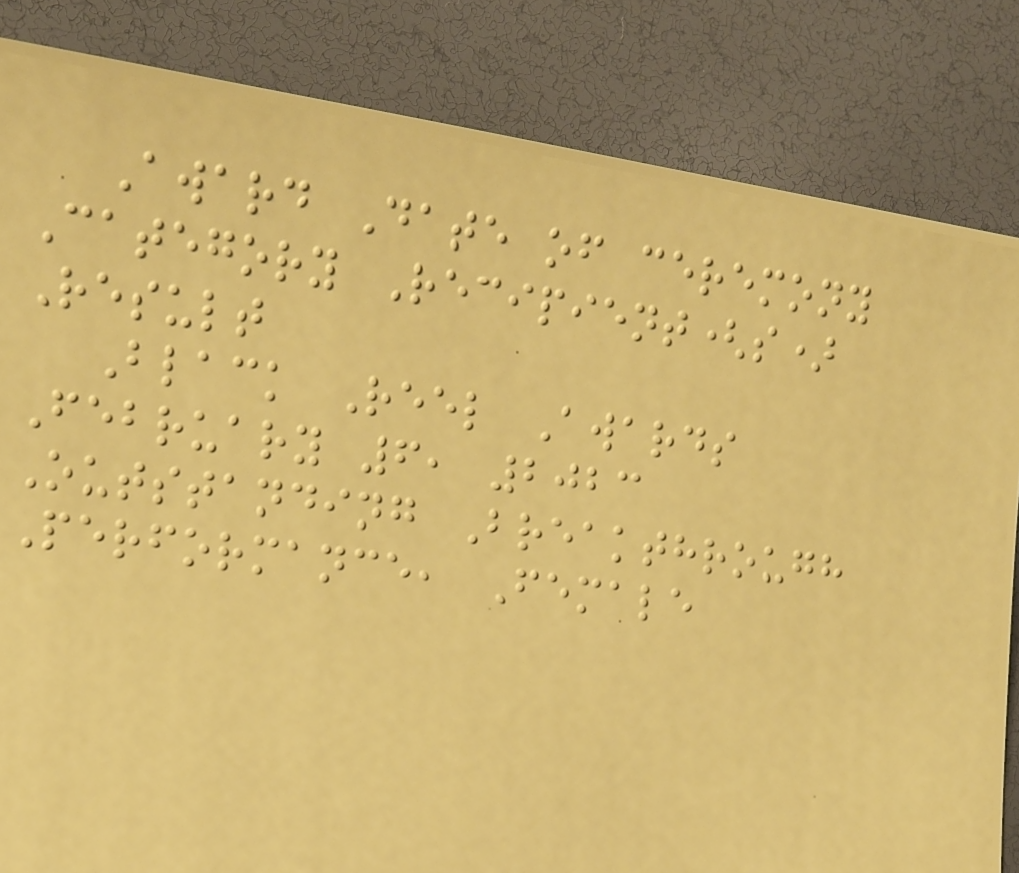Award Date of ceremony
Category Recipient(s)
Result
Black Reel Awards
February 6, 2023
Outstanding Breakthrough
Performance, Female
